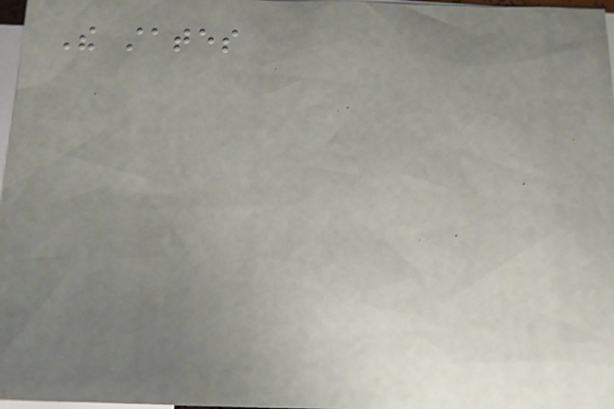The states
